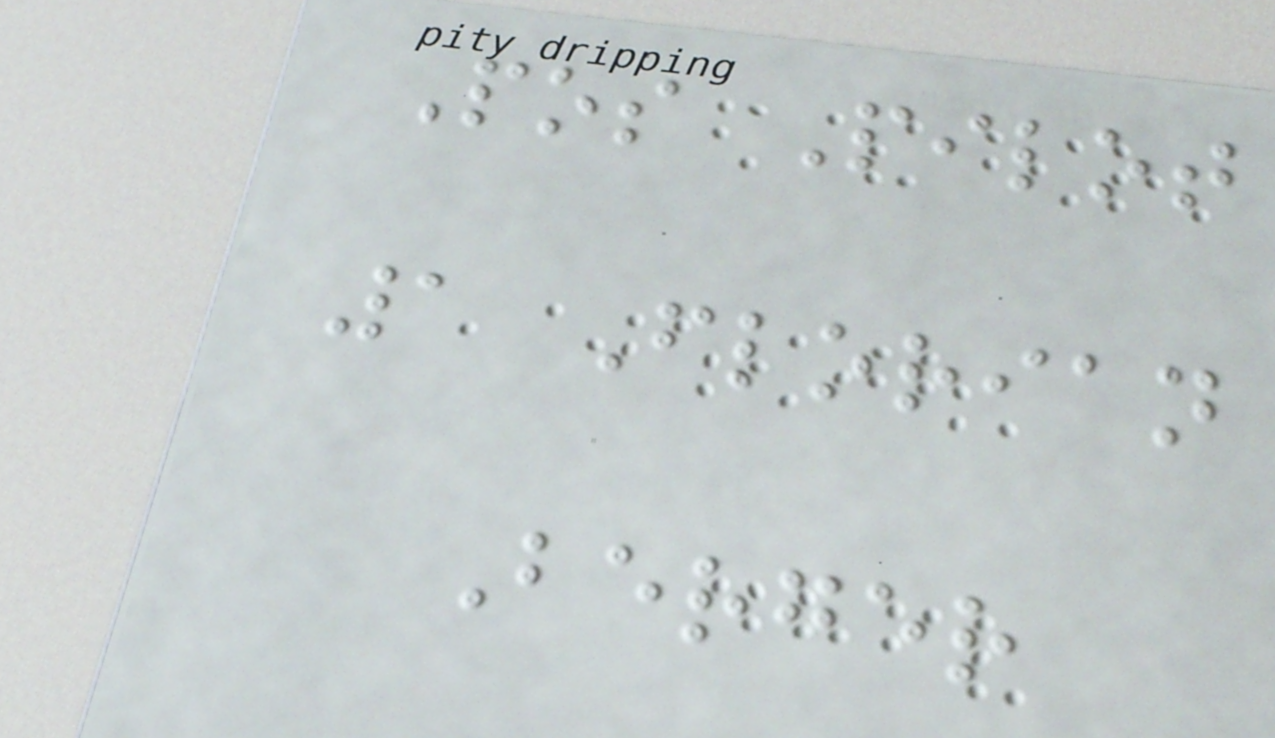Pos Pilot
1 Florian
Berger
